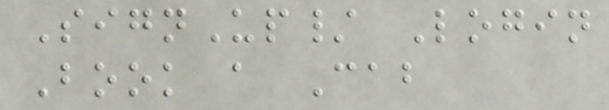SignUp/ Login
Book a Cab
